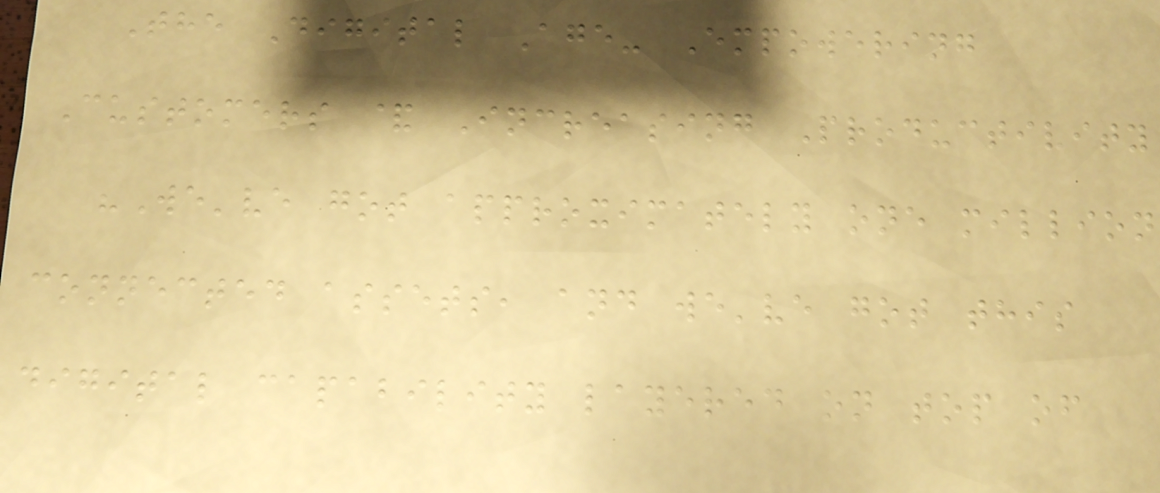The Digital Age- Empowering
Customers & Increasing Productivity
"We've got approximately one million
connected assets, and we've got this
digital capability layered on top of
